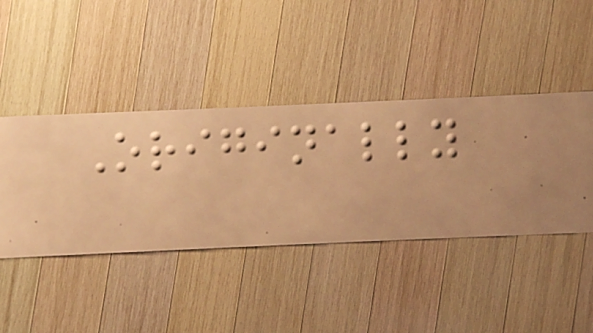Originally
